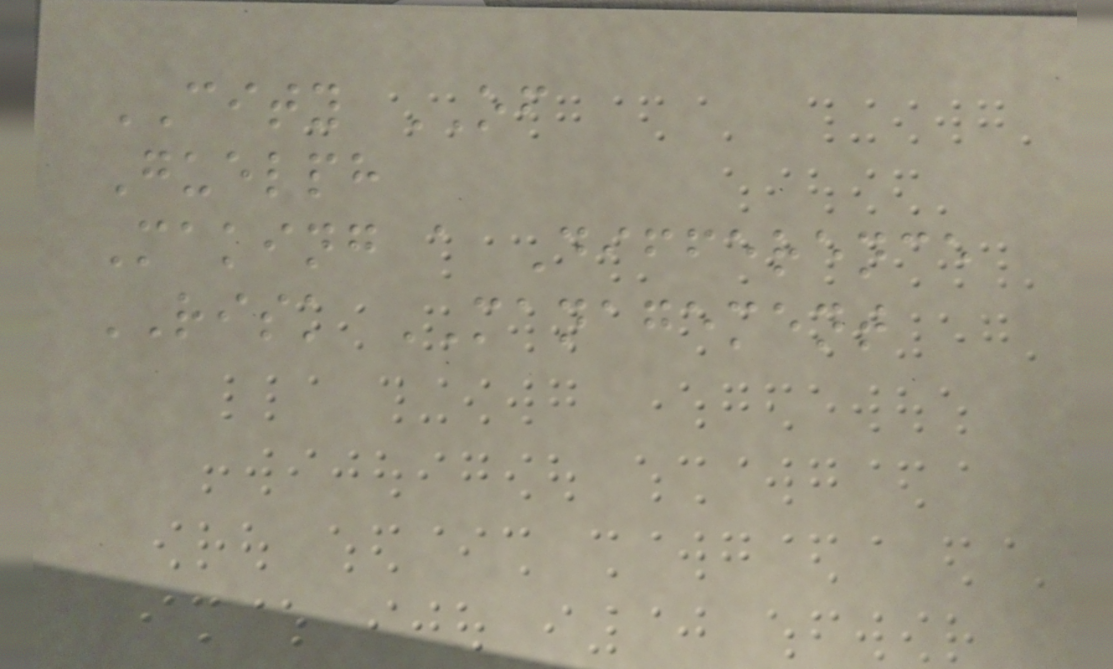CITY OF
Guelph
Making a Difference
RISK MANAGEMENT
